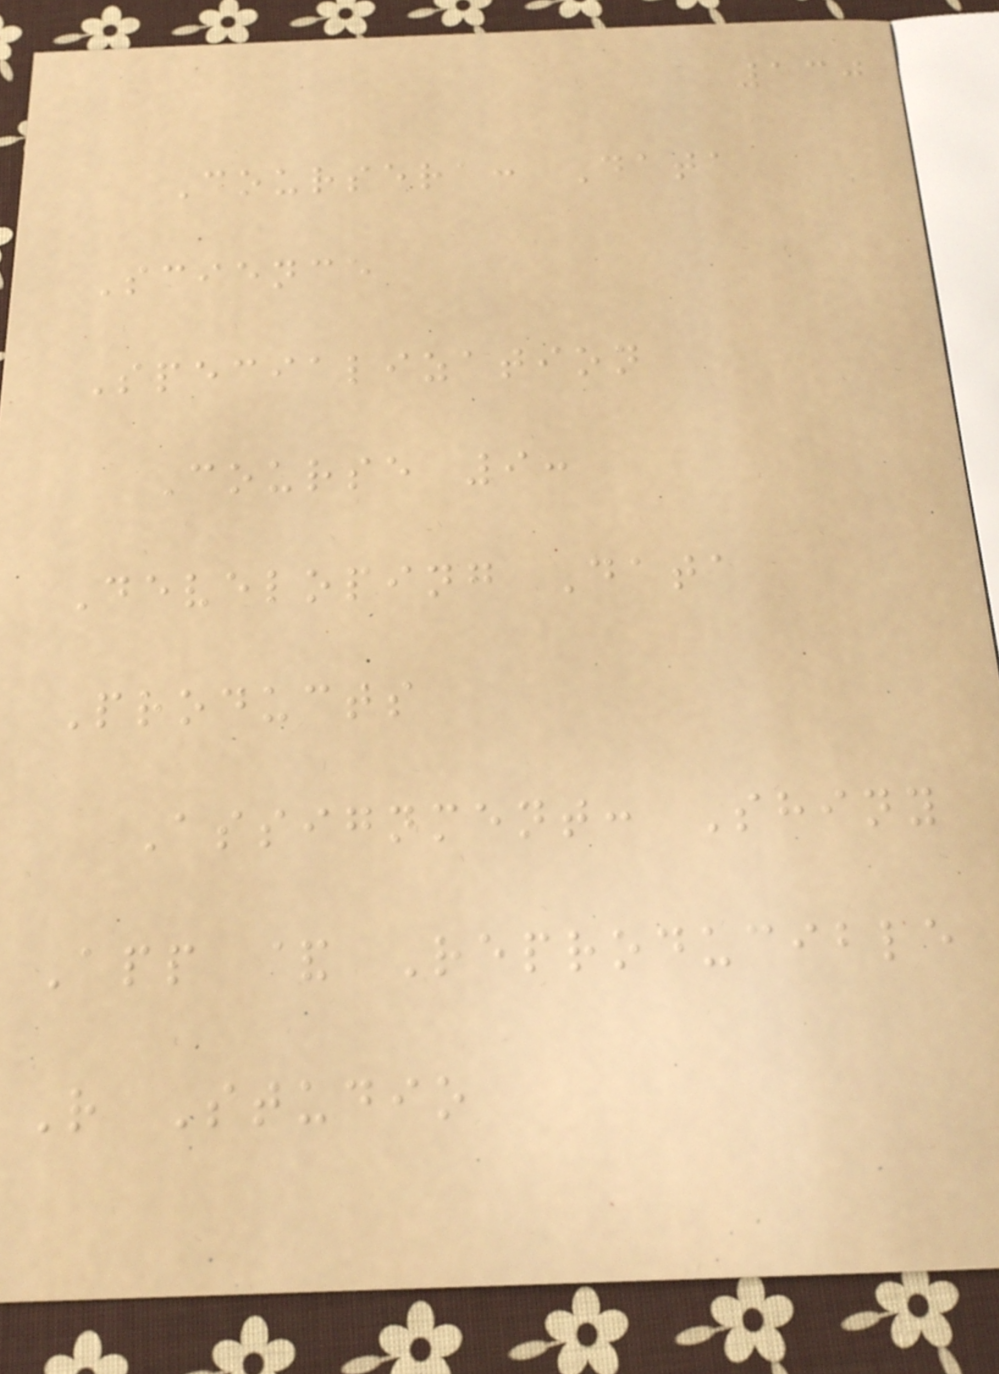130
Coursera: Data
Science
Specialization
Course 9:
Developing Data
Products
Assignment: Shiny
App & Reproducible
R Studio
